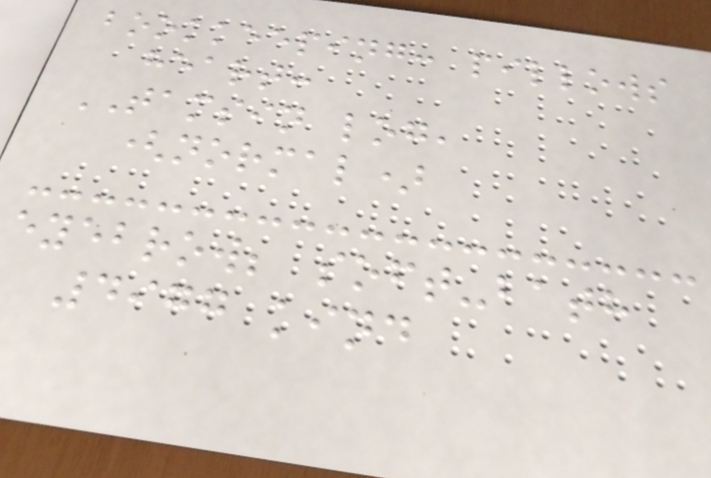bookkeeping: pillows
heart:
TAMSIN log,
(normal)
eyebrow; soft-bath
4977 kind
